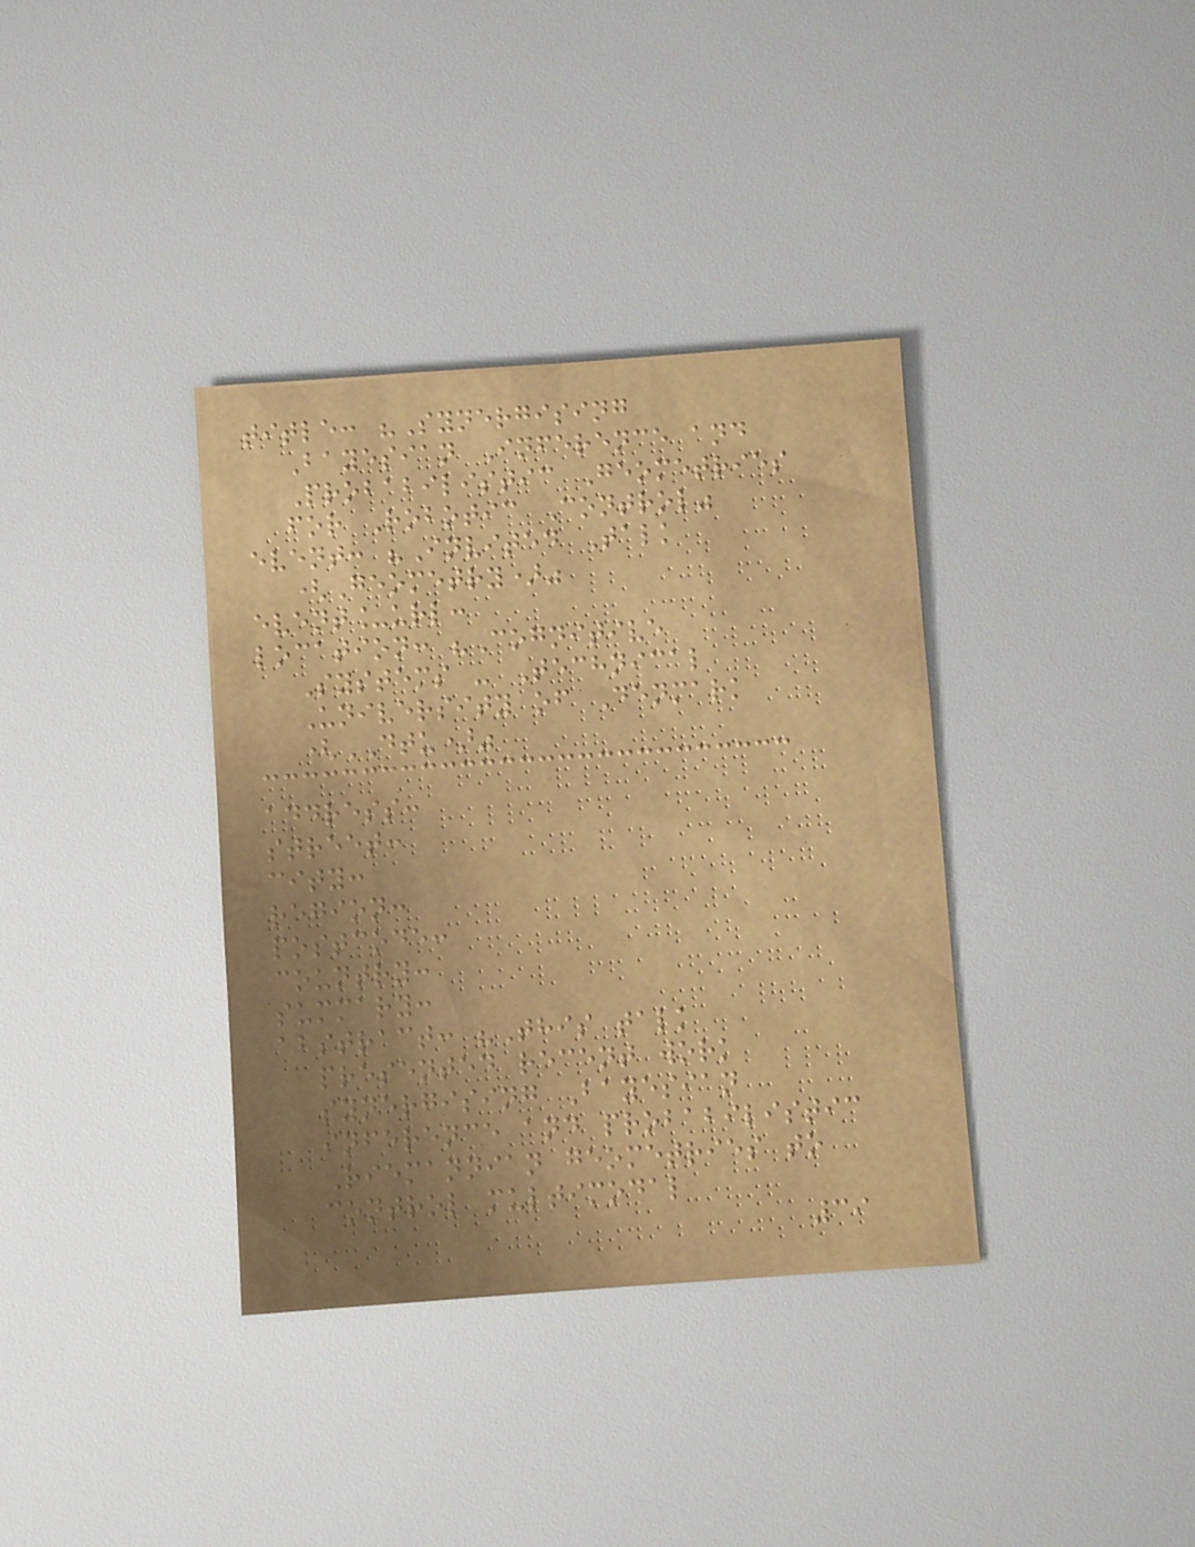title: "Synergising
Bayesian Inference and
Probabilistic Geometries
for Robotic Control"
event: "Invited Talk
(Geometry)"
event_url:
location: "Cognitive
Systems - Technical
University of Denmark
(DTU)"
address:
street:
city:
region:
postcode:
country:
summary:
abstract: "This talk
presented recent work
synergising Bayesian
inference and probabilistic
Riemannian geometries to
control multimodal
39
